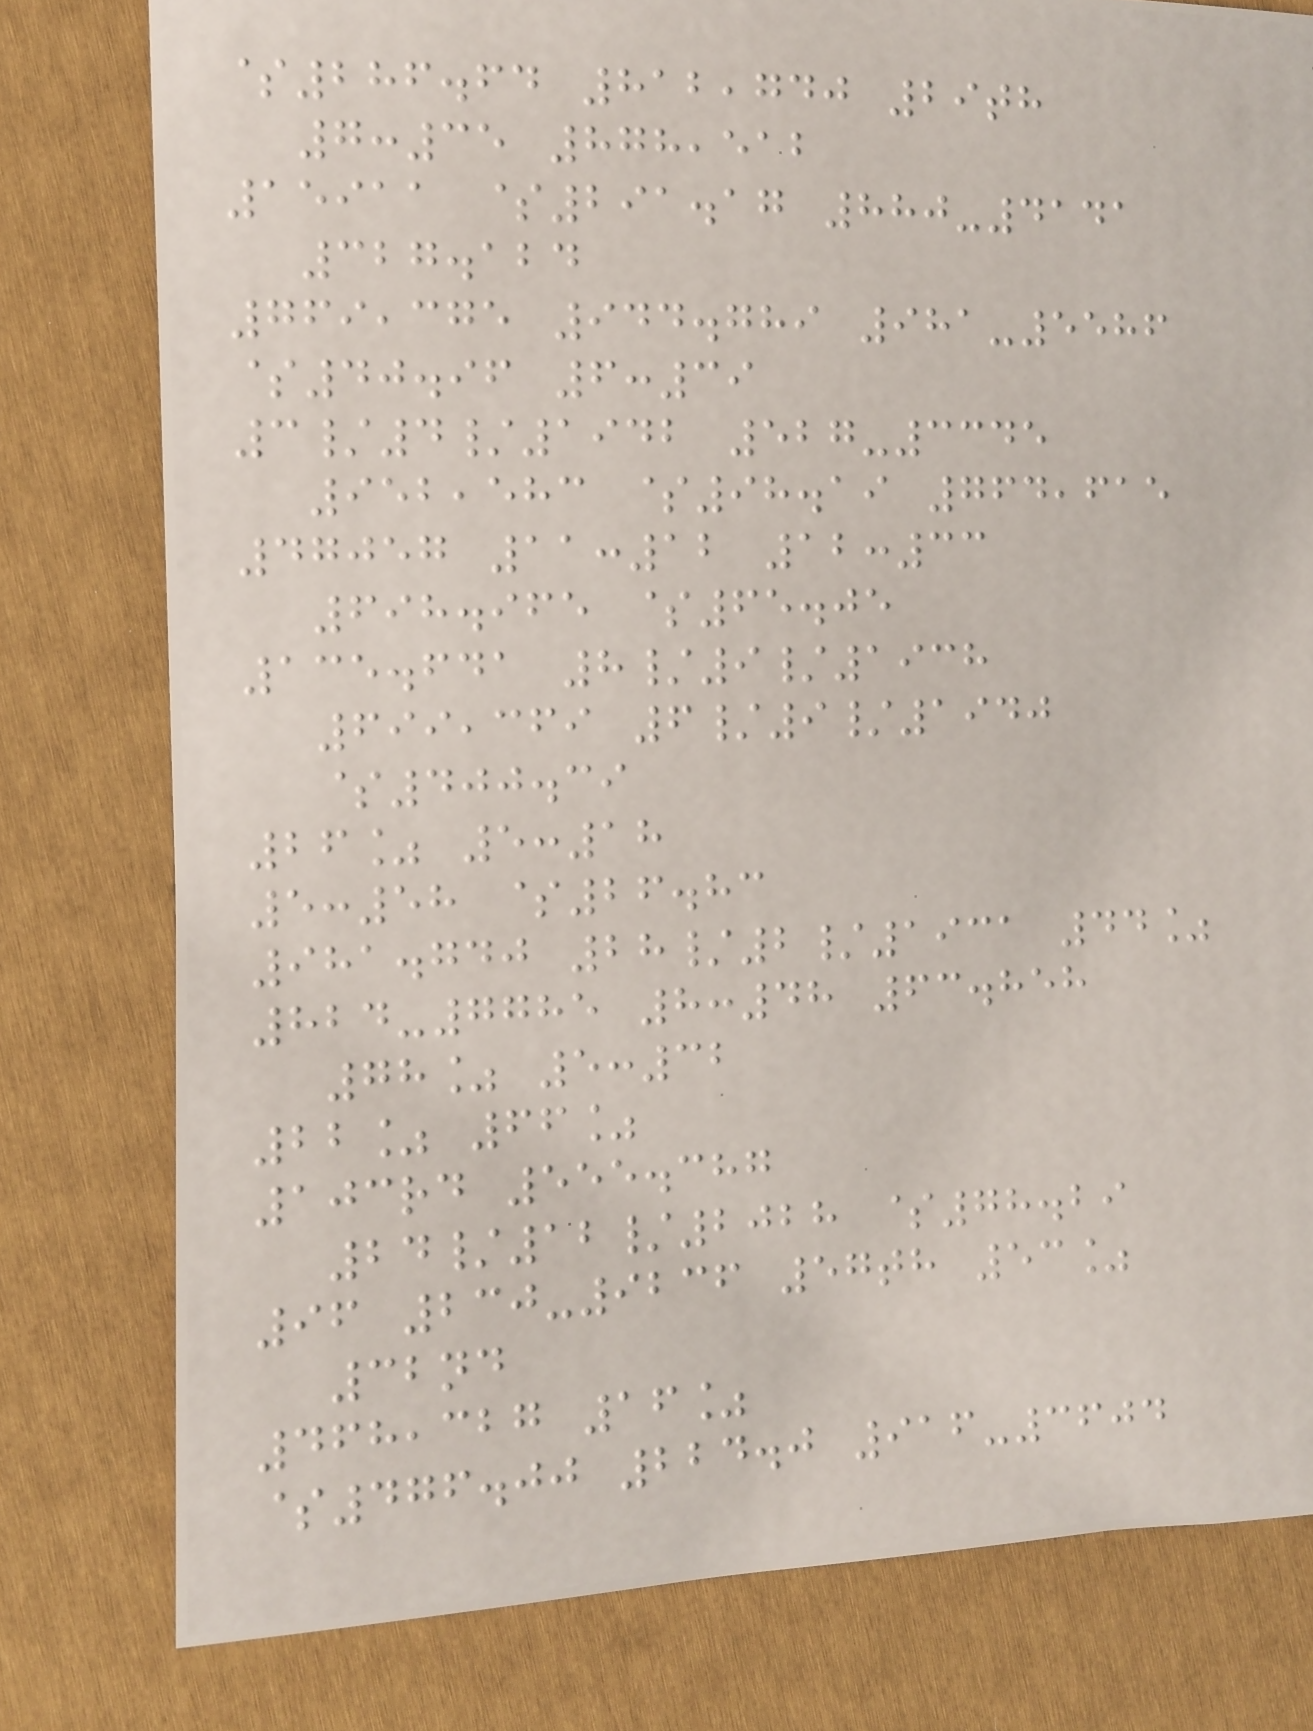$286.64 812,740 29th
7:35 878,512
15911 $291.17 880-4141
327.124
769,375 944.789 981-5586
$40.96 6:39
3/4/1942 527-3345
952,583 $98.19 764,615
47057 11:12 12:33
698.965 $65.05
135.641 8/9/1938
699,369 6/9/1940
$400.39
26% 5:18
5:58 $26.83
981.740 28/2/1931 44%
824-7785 8:48 63.858
78% 5:32
22% 66%
103rd 555.387
24/12/2028 $78.29
96 230-9236 57th 53%
32nd
468,327 16%
$476.00 224.0 916-3604
